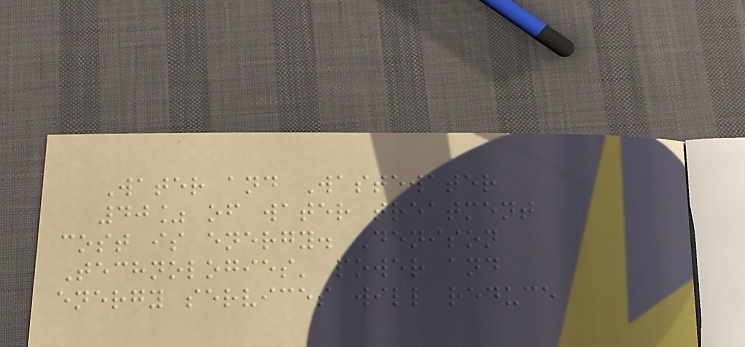Water and Wastewater
40% of water treatment
cost is energy. Denison
Technologies' power and
energy services will reduce
